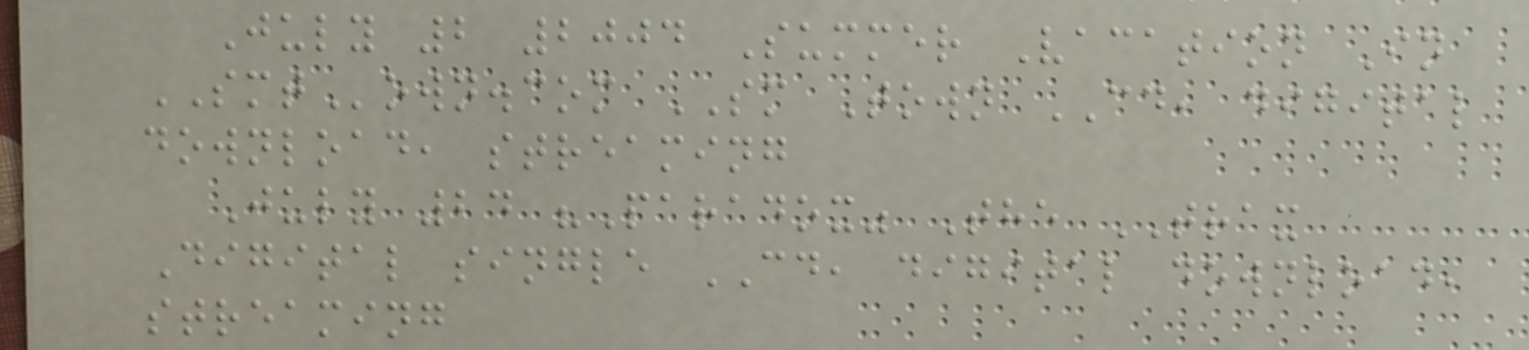July 2 2004 Summer Vacation In
SMTown.com SM Town CD, digital
download, streaming
July 24 "Paradox" The TRAX
Digital single CD, digital download,
streaming
